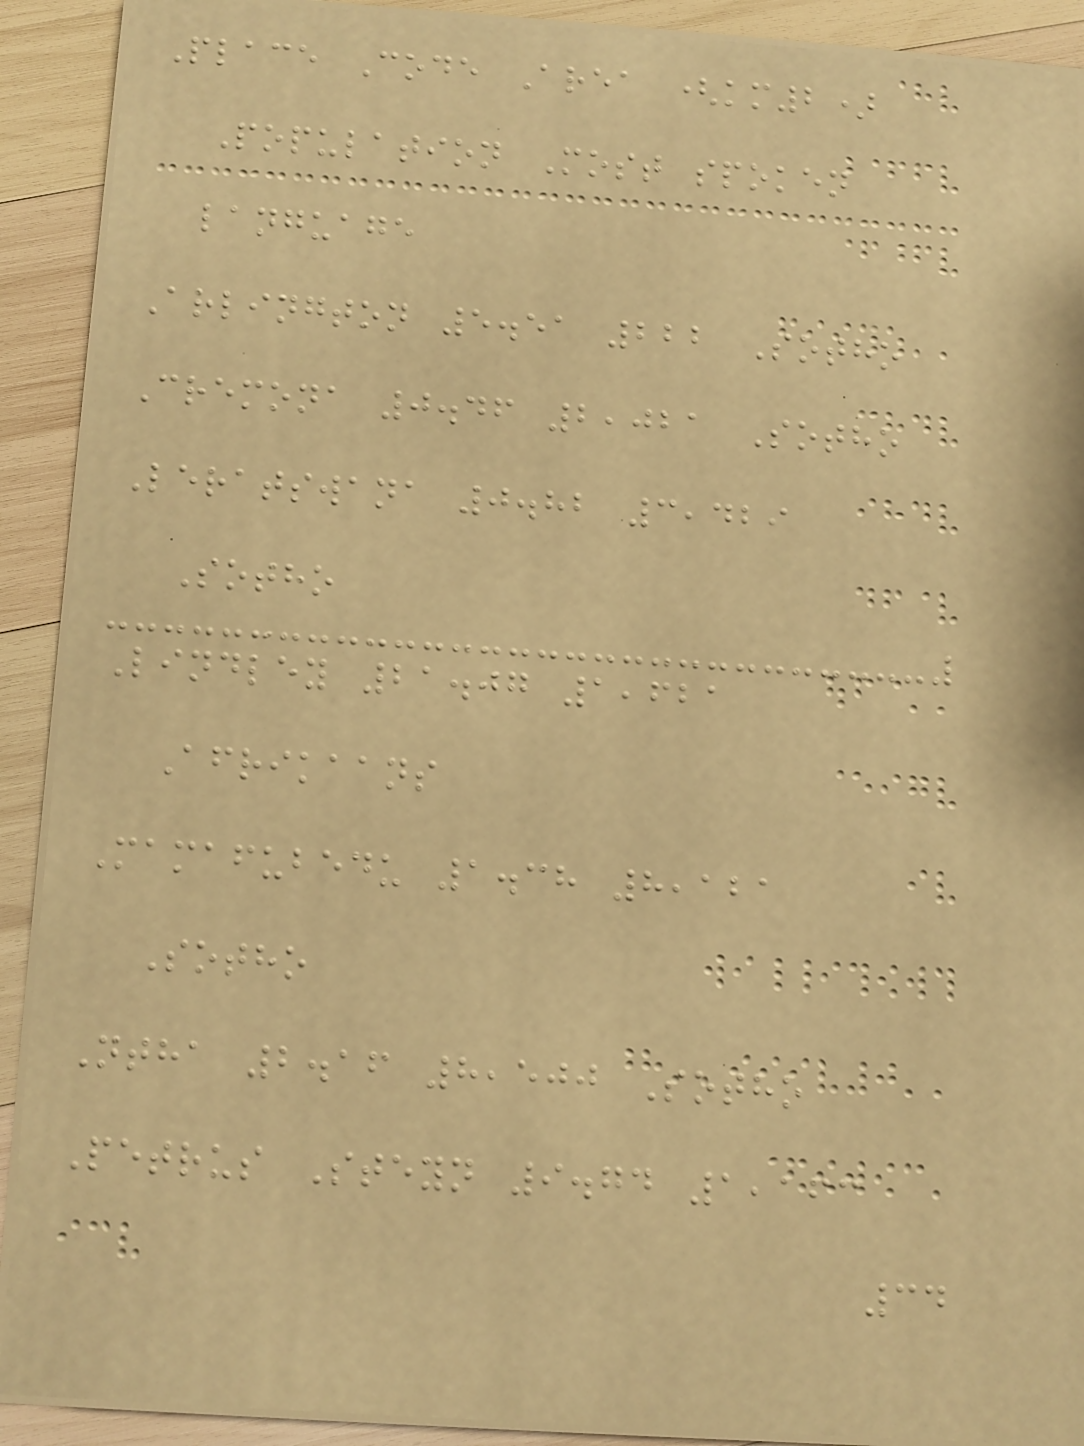Place Code Area (km2)
Population Most spoken
language
Arlington 5.51 222 Sotho
Cremona 0.46 2,021 Sotho
Leratswana 0.82 3,429
Sotho
Lindley 21.07 1,621
Afrikaans
Mamafubedu 1.38 8,121
Sotho
Ntha 2.16 8,500 Sotho
Petrus Steyn 9.74 1,163
34
